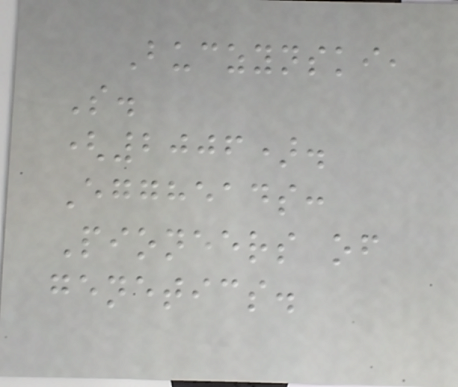Buczynski,
S.
(2006).
Eggheads:
Pioneers of
genetics.
